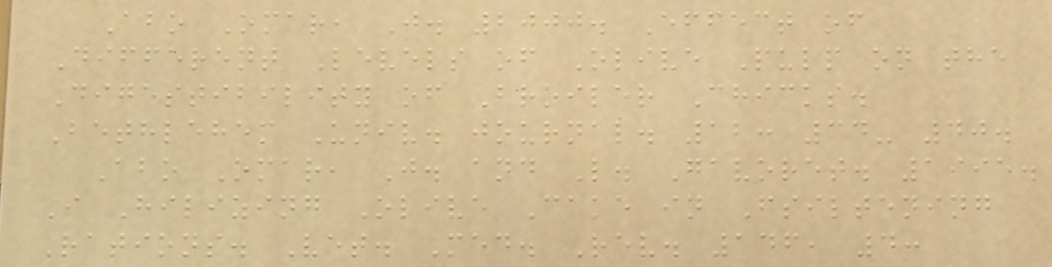Abo Omar, J. 2000. Effect of
Different Levels of Olive Pulp on the
Digestibility of Broiler Chicks.
Bethlehem Univ. journal. 12: 34- 40.
Abo Omar, J. and L. Gavoret. 1995.
I Hilizing Olive Cake in Fsiltening
Rations. Vet. Med. Rev. 146, 4:
